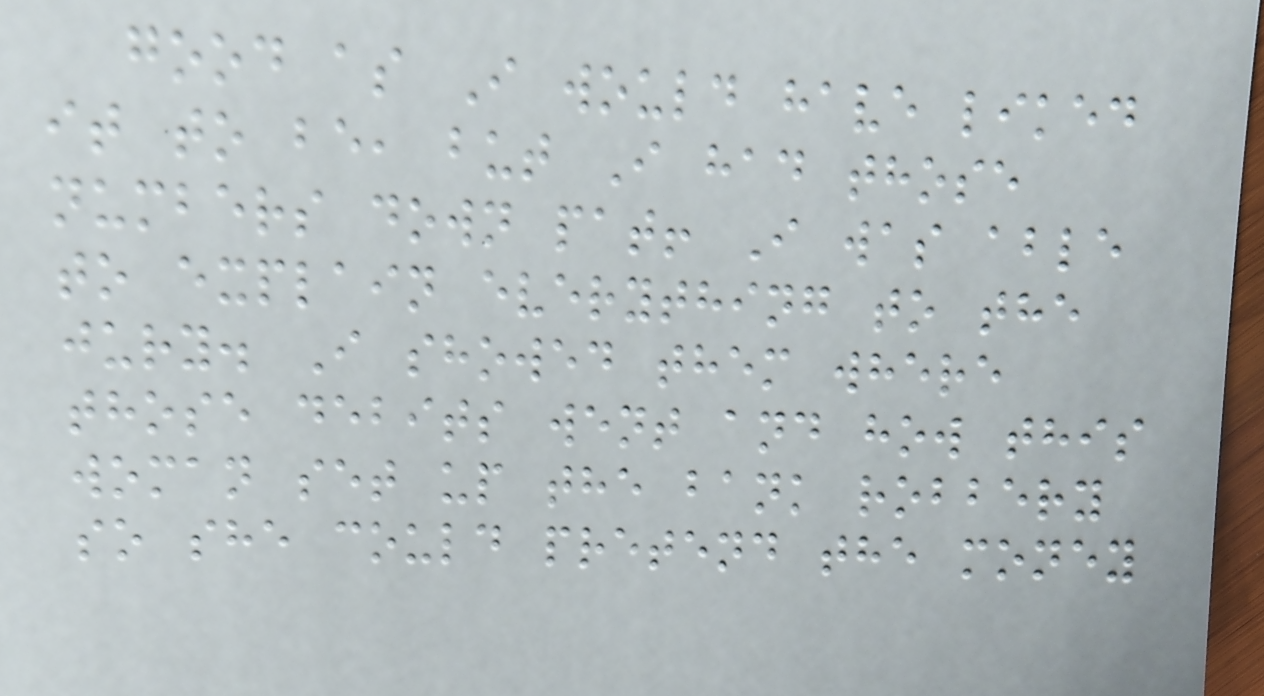good as I would have liked
it to be, but I had those
numbers down pat! I was able
to explain everything to the
jury. I showed them where
those debits went and how this
woman set up the bank robbery
so she could pretend the money
